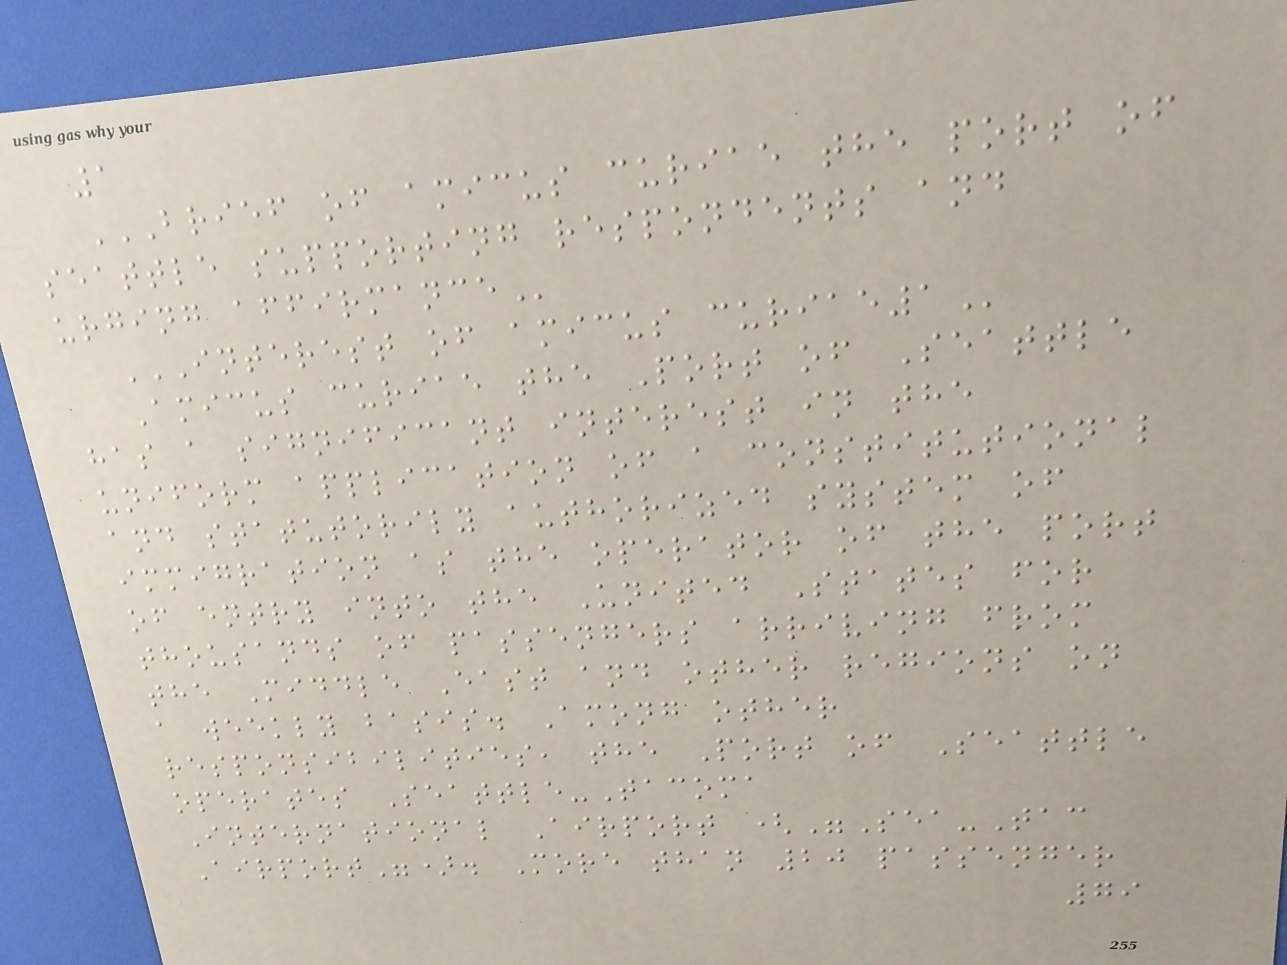1
BRIEF OF AMICUS CURIAE THE PORT OF
SEATTLE SUPPORTING RESPONDENTS AND
URGING AFFIRMANCE
INTEREST OF AMICUS CURIAE1
Amicus curiae the Port of Seattle
has a significant interest in the
uniform application of a constitutional
and statutorily authorized system of
immigration as the operator of the port
of entry into the United States for
thousands of passengers arriving from
the Middle East and other regions on
a weekly basis. Among other
responsibilities, the Port of Seattle
operates Seattle-Tacoma
International Airport ("Sea-Tac
Airport"). More than 20 passenger
79
